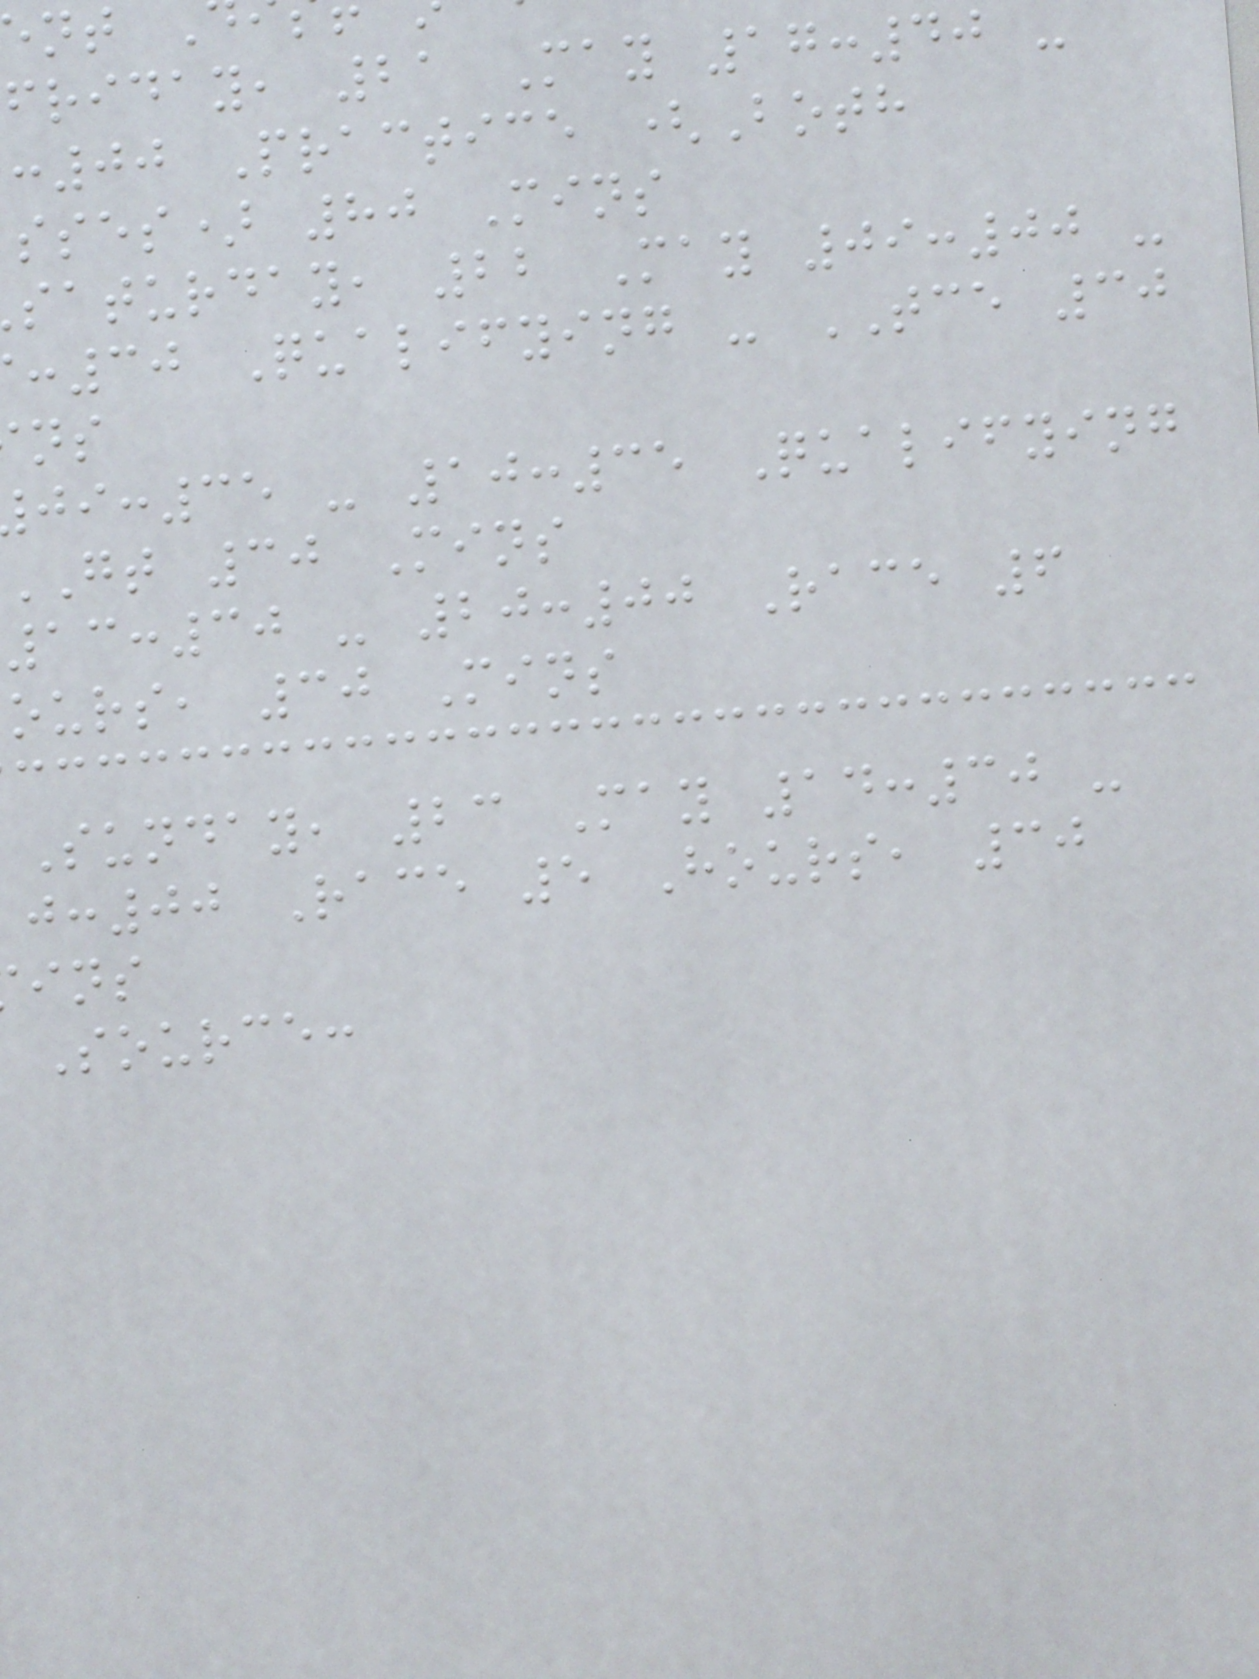friday, 21 May 17:40 -
:00 Practice (Both
sses) 80 Mins
saturday, 22 May 09:00 -
:30 Qualifying - TCE 30
:35 - 10:35 Qualifying
gt 30 Mins
13:30 - 20:00 Race 6
ours, 30 Mins
Sunday, 23 May 14:30 -
:00 Race 5 Hours, 30
Source:
